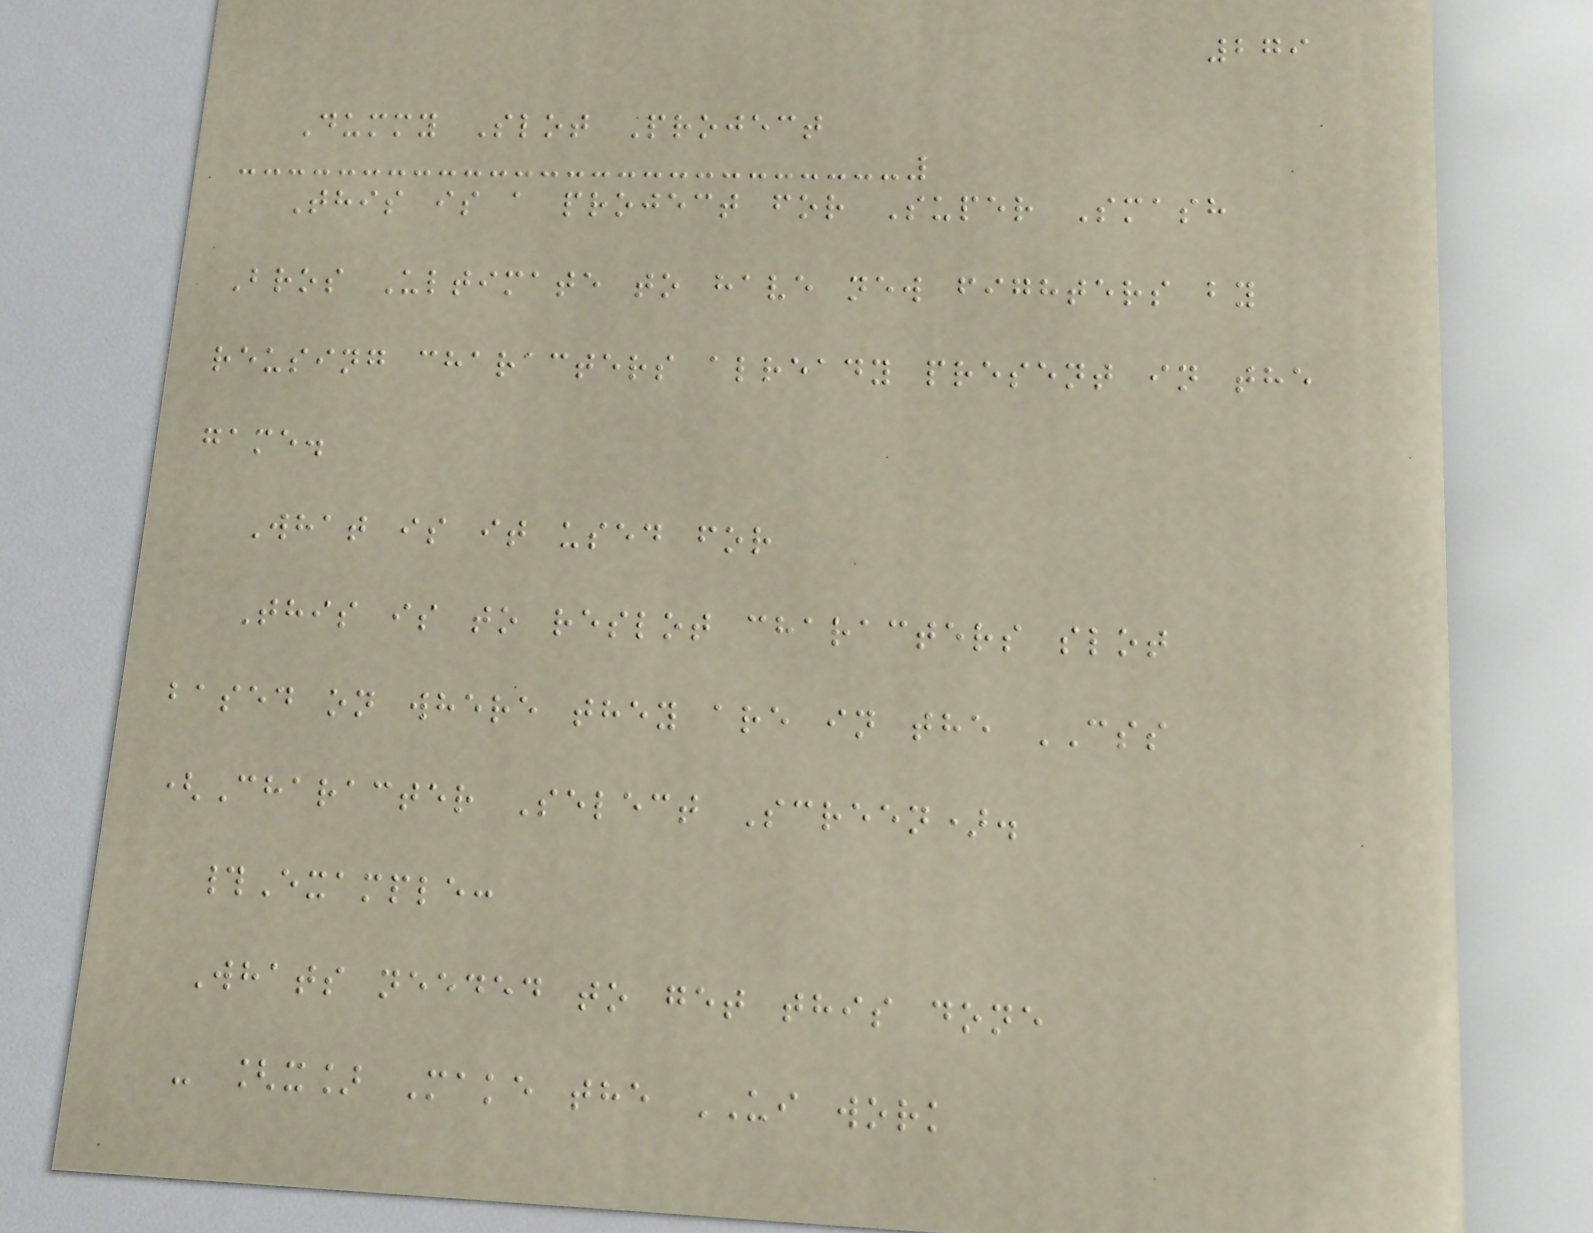279
Dummy Slot Project
This is a project for Super Smash
Bros Ultimate to have new fighters by
reusing characters already present in the
game.
What is it used for
This is to reslot characters slot
based on where they are in the CSS
(Character Select Screen).
#Example:
Whats needed to get this done
- [x] Make the UI work
